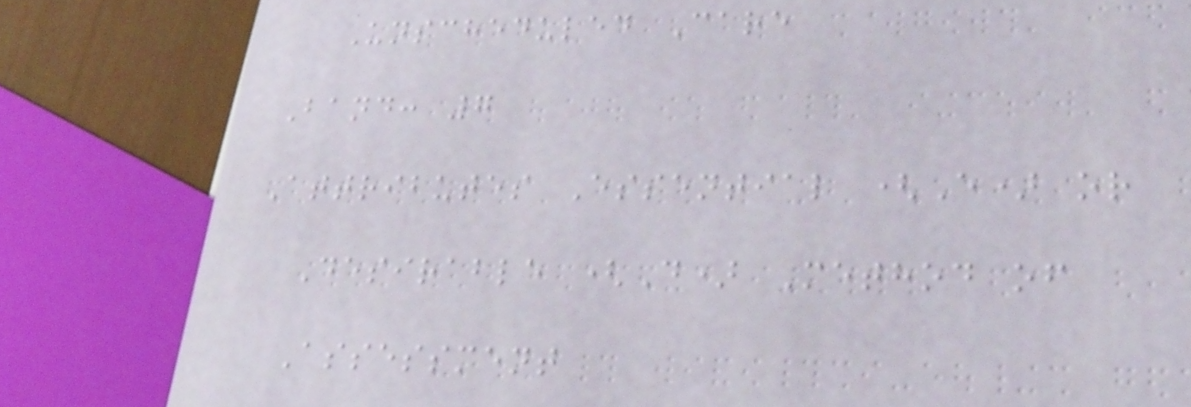Unscheduled Care
Band: 7
Attributes Essential (E) or
Desirable (D) Method of
Assessment
